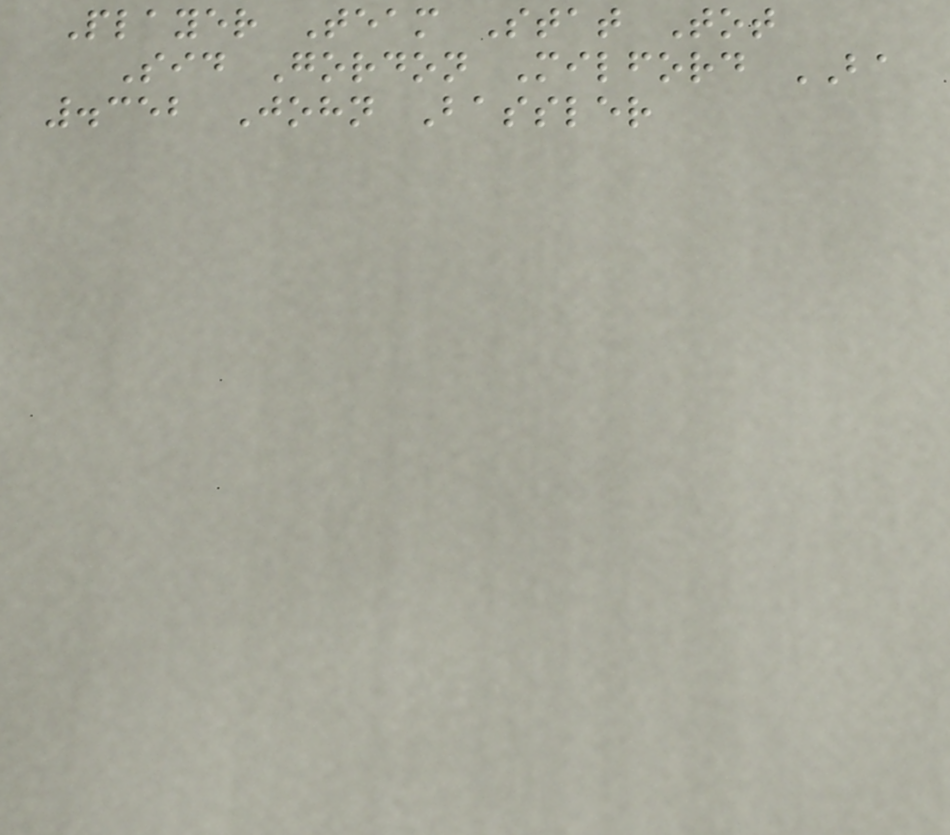Player Team Stat Tot
Sid Gordon Milford BA
.352 John Bassler
